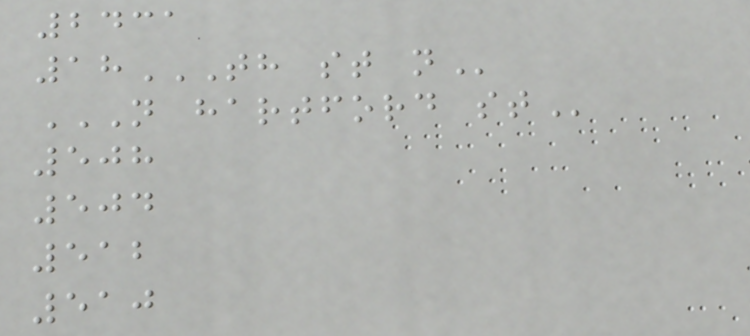2431
18TH ST N
N HARTFORD ST
508
504
512
510
